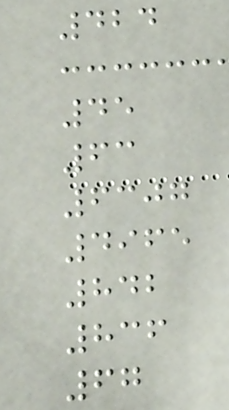424
45
63
6307
4965
842
836
67
